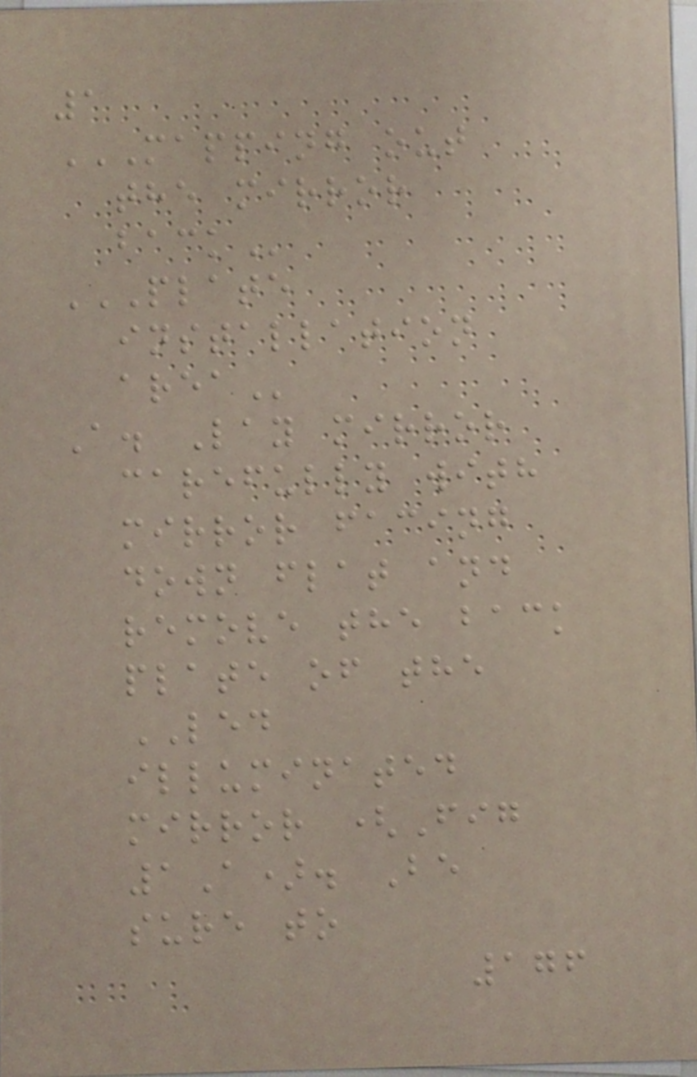1
MAPPING OUT
THE MIRROR
BACK
PLATE
INSTALLATION
AREA
A. Lay mirror
carefully with
mirror facing
down flat and
remove the back
plate of the
LED
illuminated
mirror (Fig
1A). Be
sure to
176
